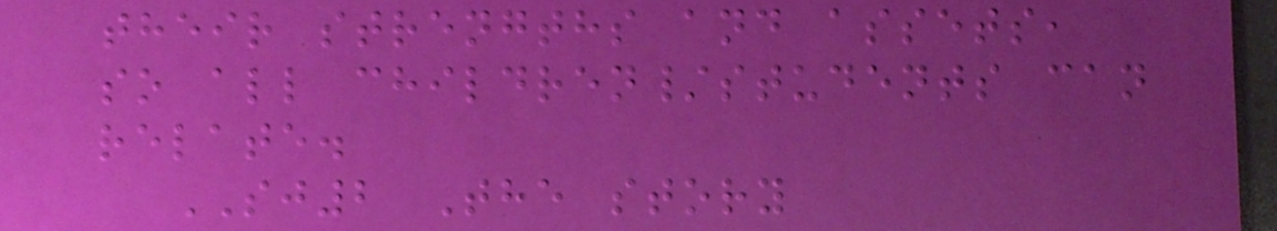their strengths and assets,
so all children/students can
relate.
SJ2 The story
